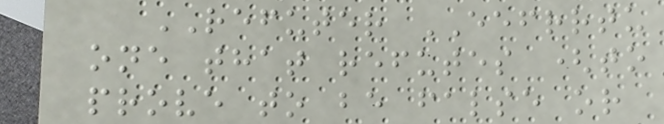REFUTER EEFRRTU
one that refutes (to
prove to be false or
